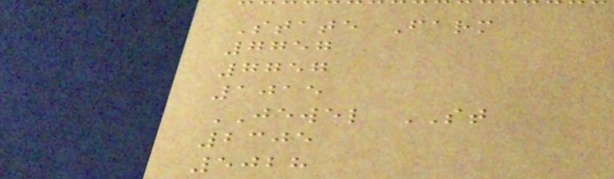State Farm
7757
7757
1015
JEWEL ST
2305
5028
